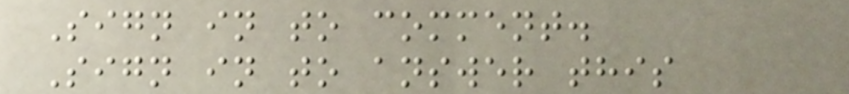Sign in to comment.
Sign in to answer this
